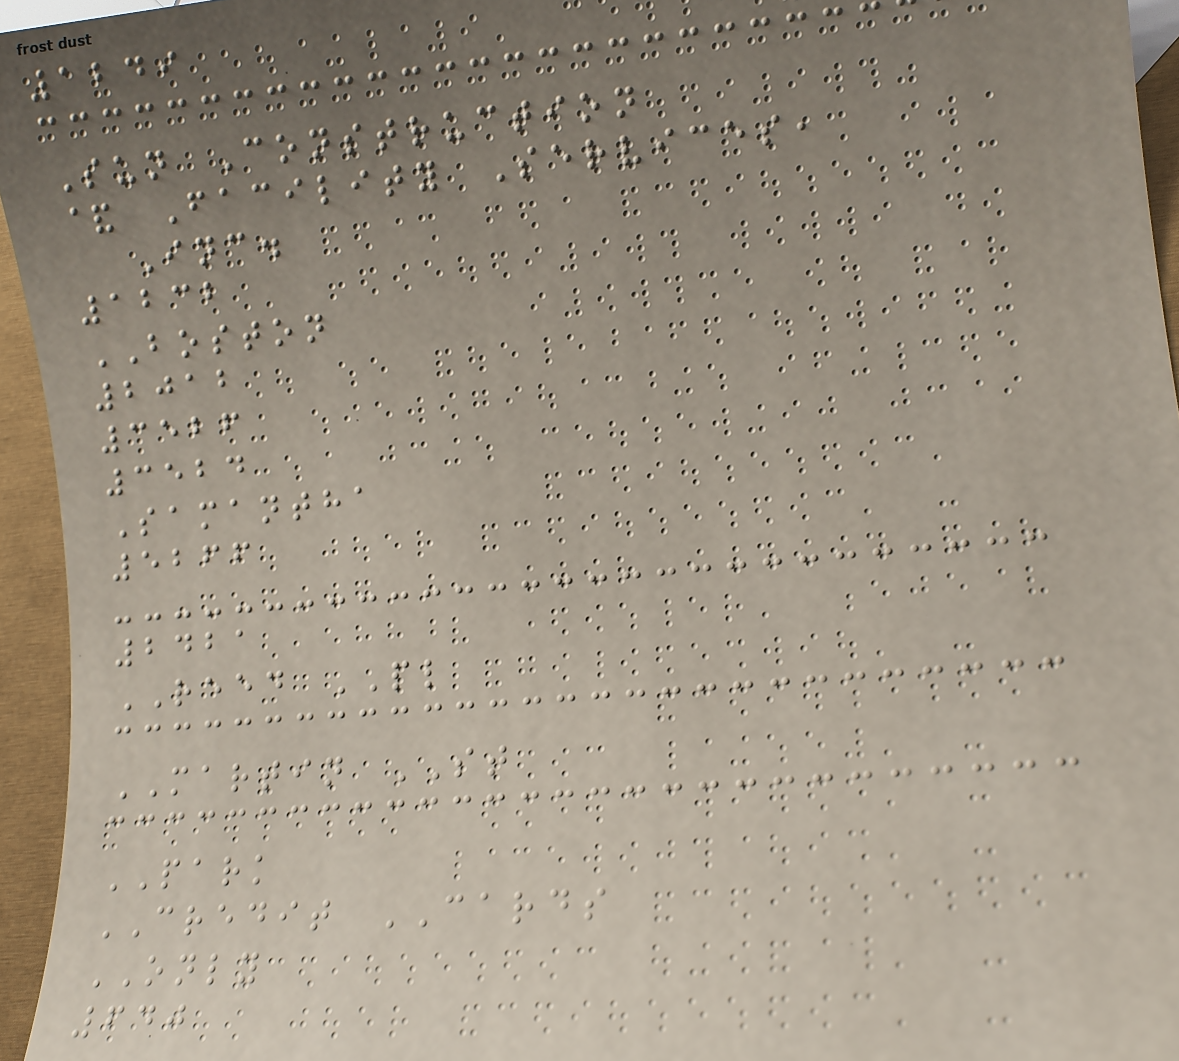1249
Sun Construction
& Facility Services,
Inc.
1232
BOSTON
2012
3526
3524
Samantha
5266
2421
REED PL
MARTIN ST
PARK
CREDIT CARDS
ONLY
640
